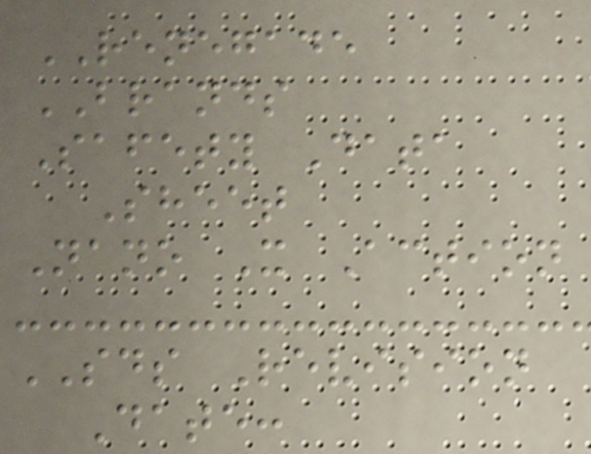RENEGADE
BRANDS
Safety Data
Sheet
Nano X Action
SDS Revision
Date:
